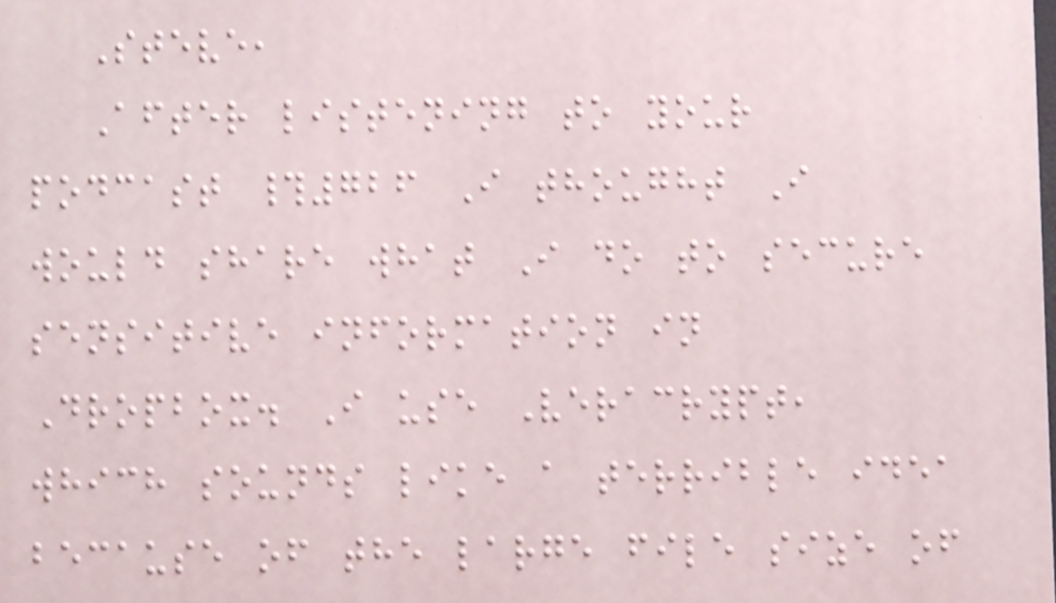Steve,
After listening to your
podcast #726 I thought I
would share what I do to secure
sensitive information in
Dropbox. I use Veracrypt,
which sounds like a terrible idea
because of the large file size of
